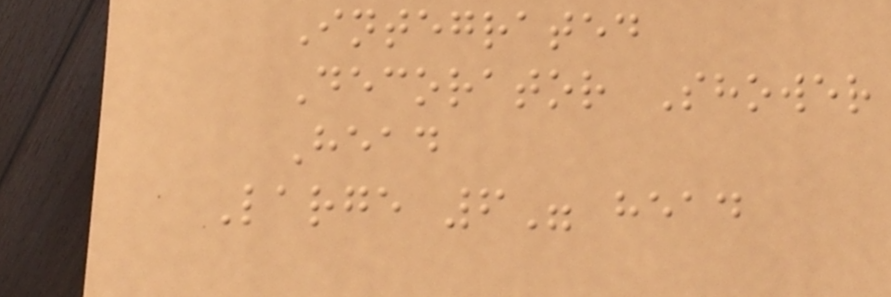Integrated
Decorator Shower
Head
Large 6" head
